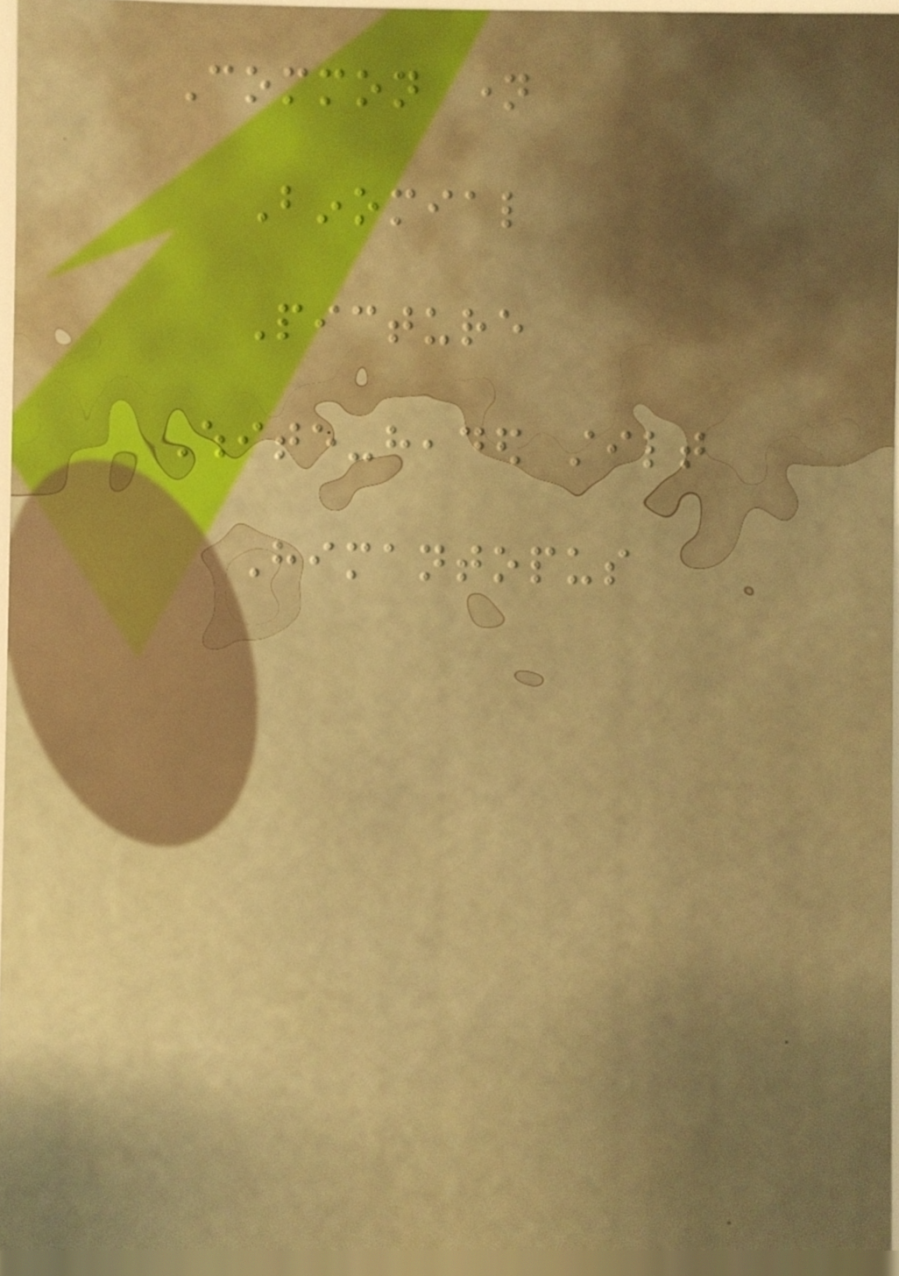Common name
Binomial
Picture
White-headed stilt
Himantopus
